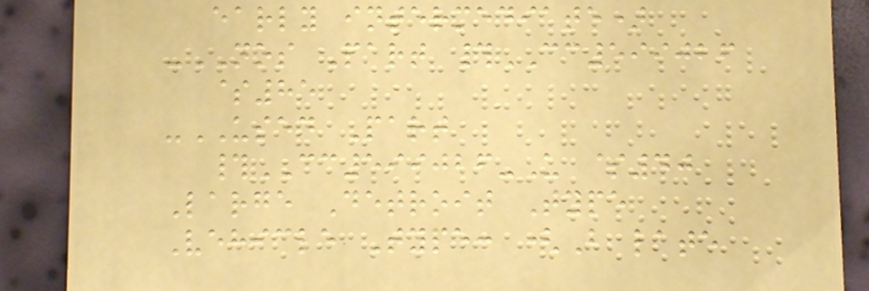early intermediate)
-NOS Part #CC599026
$85
-USED Part
#CC599026-U $40
Large Detroit Type
Vehicle Type: (B late
